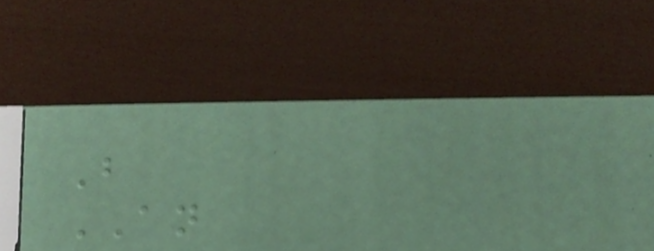B
AN
